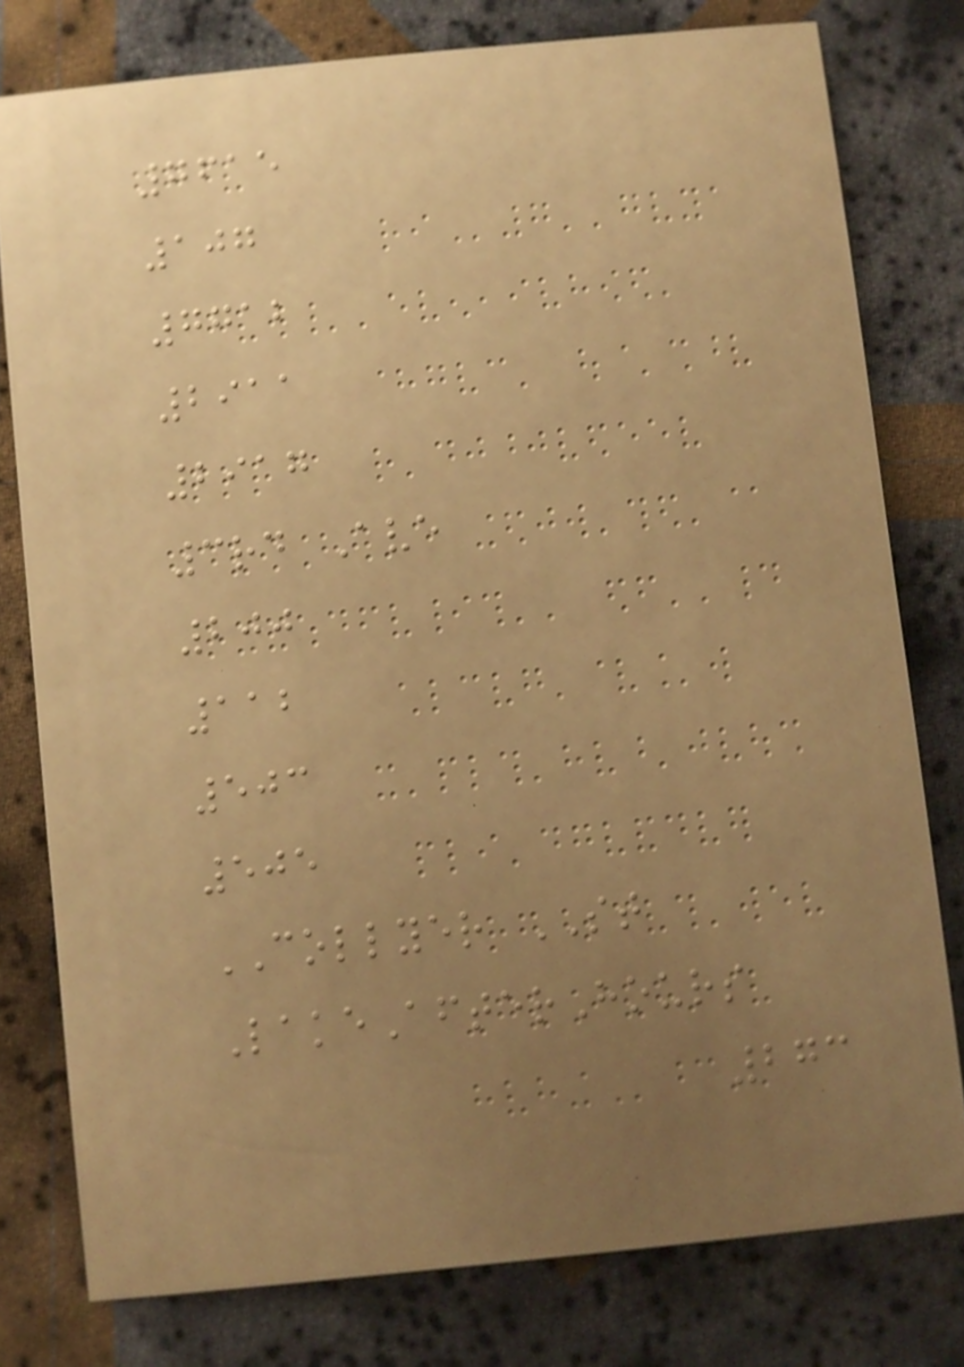7615
107
7712
2911
2917
3rd Ave
200
112
503
505
COLLYER ST
LakeAfterHours
273
